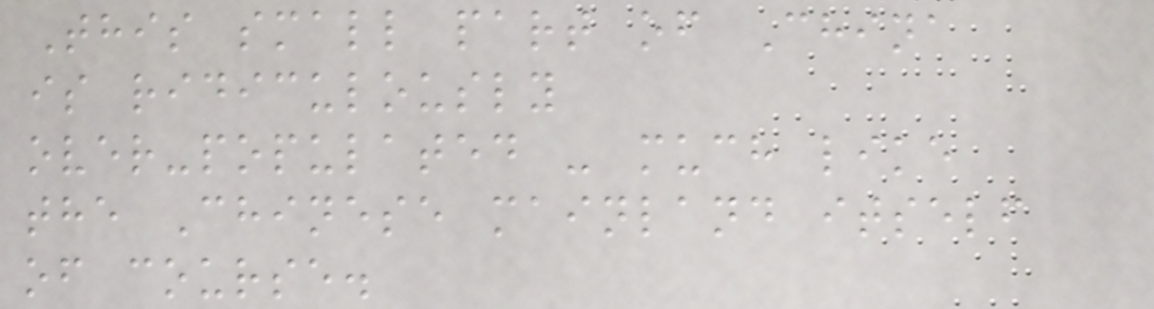This small part of China
is ridiculously
over-populated - much like
the Chinese mainland itself
of course.
